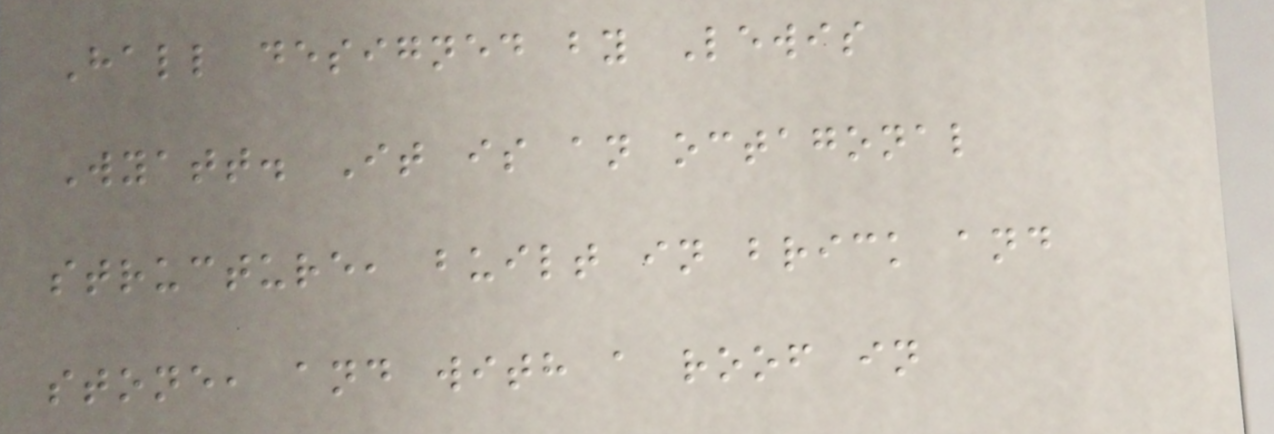Hall designed by Lewis
Wyatt. It is an octagonal
structure, built in brick and
stone, and with a roof in
